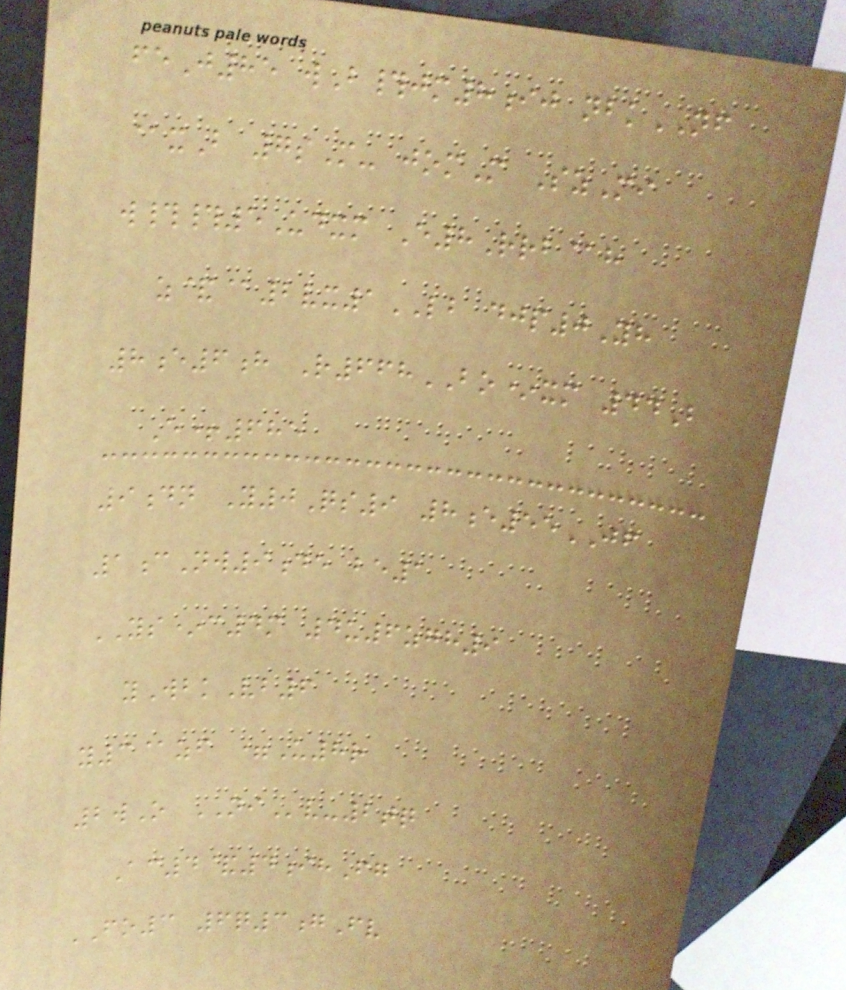feJ85 wB#jm8ij nbkNF
@xB 7sM- jomM SzMi
w##5Udxm E8Rrb@h
z&@2vx1LB djp0Yh
8e6h R668BO*xm 44B
E+685
9dn Y0Qs9 8e55JF
1cNw9de be1
YS*c4m 4u6zgh9
yWbkVb6
y3@zf =U8r
2wO NIv-2tq
Ac4&4ihFg
FO3 6q3gFv
